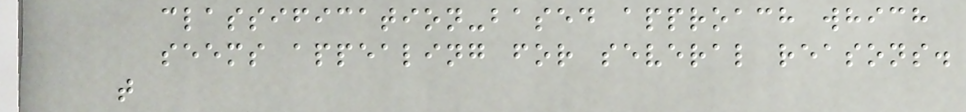classification-based approach which
seems appealing for several reasons.
t
